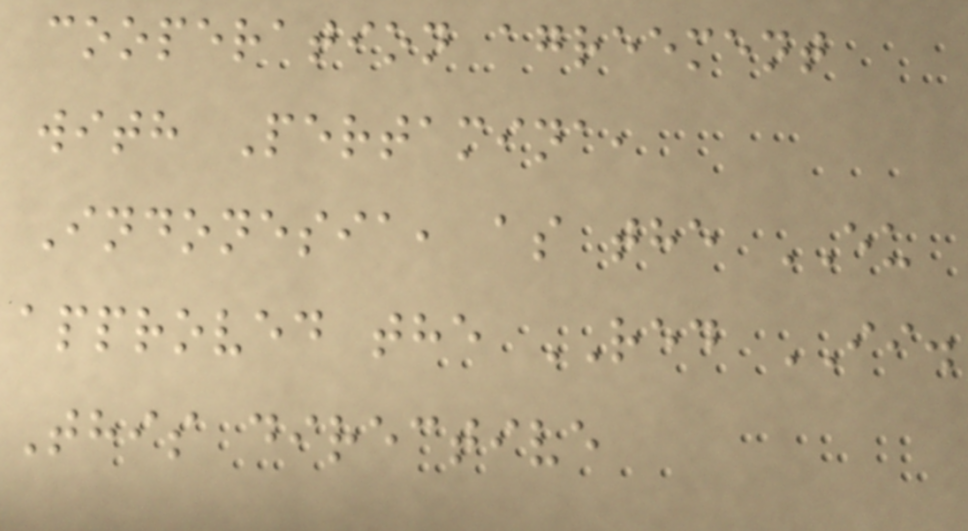cooperation agreement
with Pertamina,
Indonesia, as the EU
approved the RED II.
This directive
